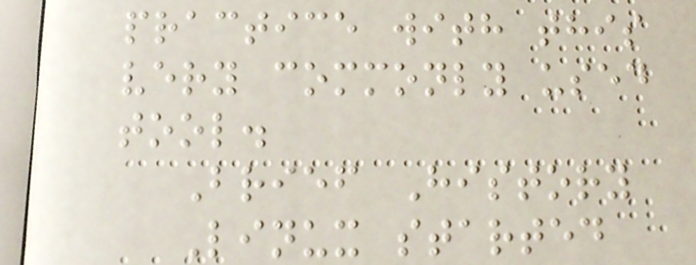practice with this
very commonly used
tool.
Brief History
Linux started
